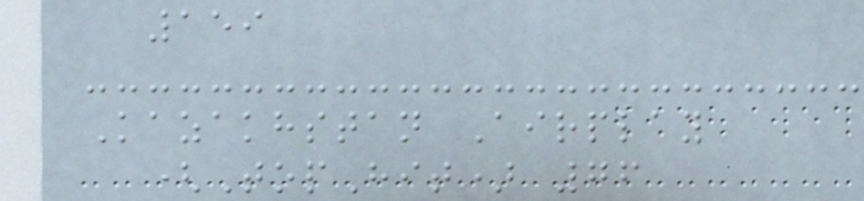159
Kazakhstan Airplay
(TopHit) 76
